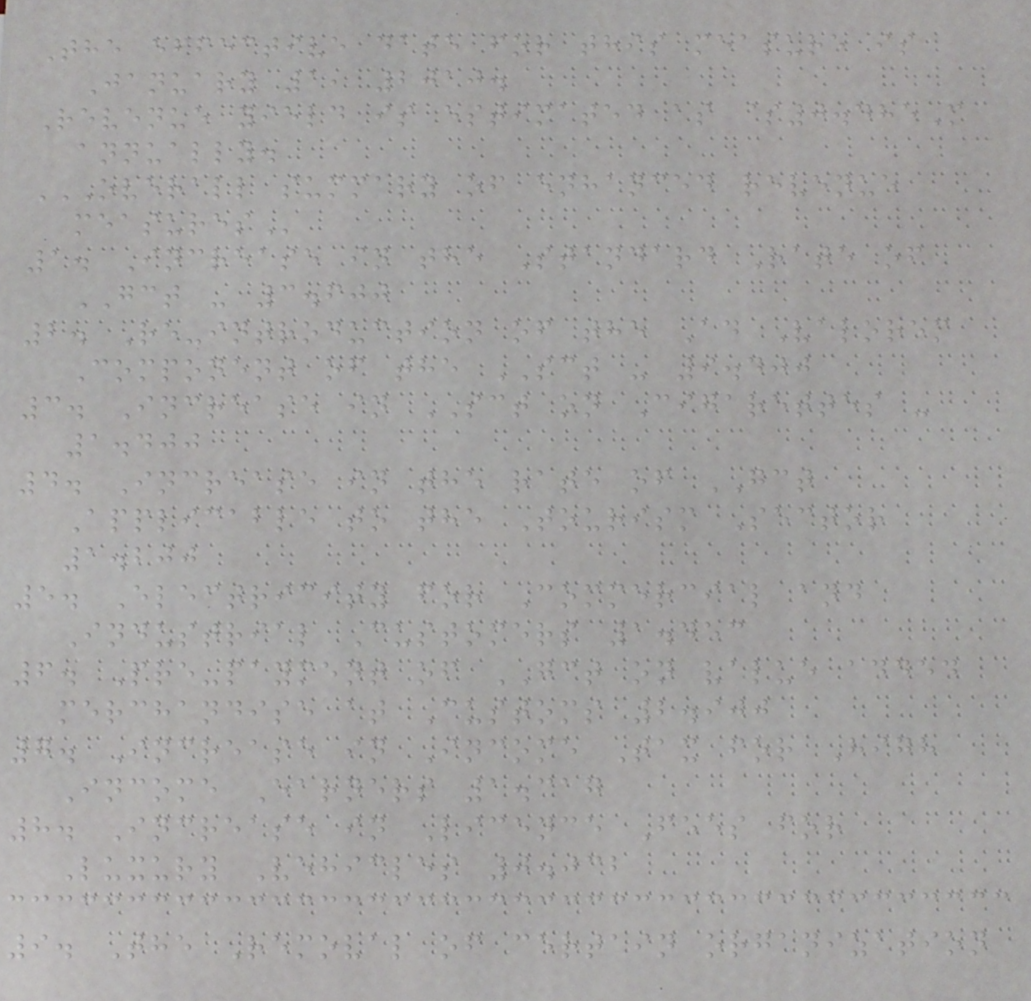The effective date for this measure is
January 1, 2010.
Revenue yield is estimated as $0.485M
annually.
OVERALL SUMMARY OF ENHANCED REVENUE
MEASURES
1. Increase in the Standard Rate of
GCT - 3.600
2. Re-introduction of the Ad Valorem
Component of the SCT - 9.400
3. Increase in SCT on Cigarettes -
1.400
4. Increase in the rate of GCT
Applicable to the Tourism Sector
1.200
5. Electricity for Commercial and
Industrial Customers 1.453
6. Pre-payment of GCT on value added
merchandise at Customs 2.900
7. Increase in Income Tax for High
Income Earners 1.317
8. Increase in Licence Fees for
Luxury Vehicles 0.032
9. The Removal of certain organization
